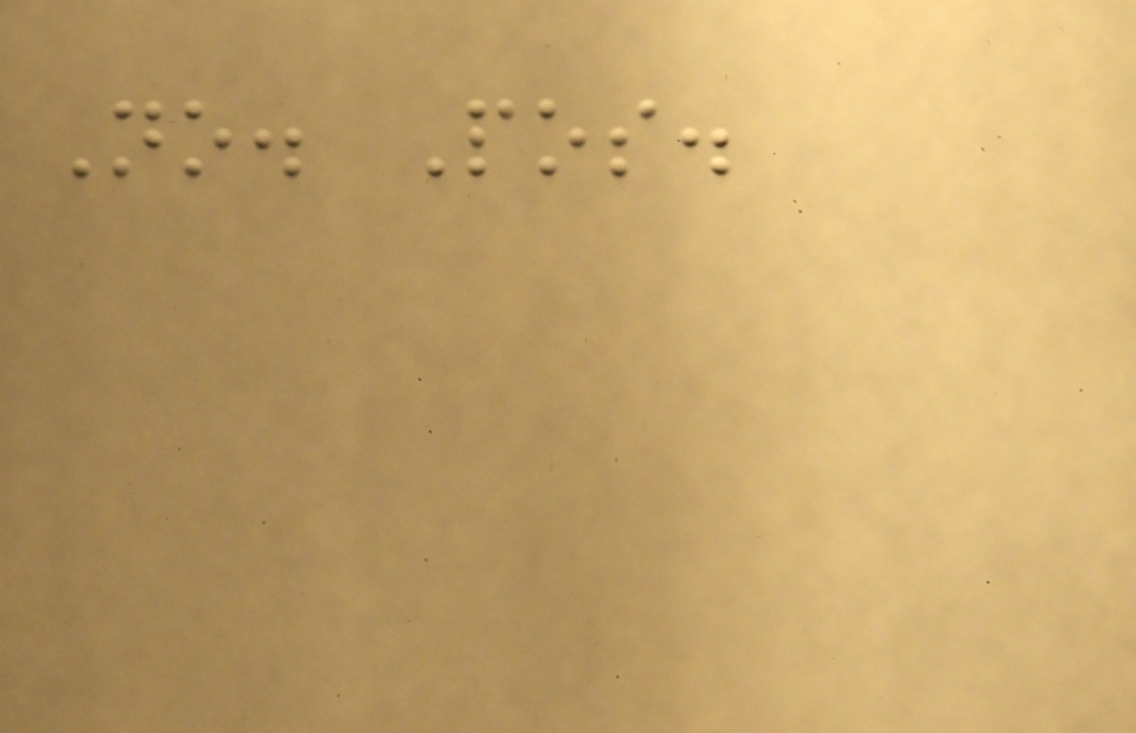No. Pos.
